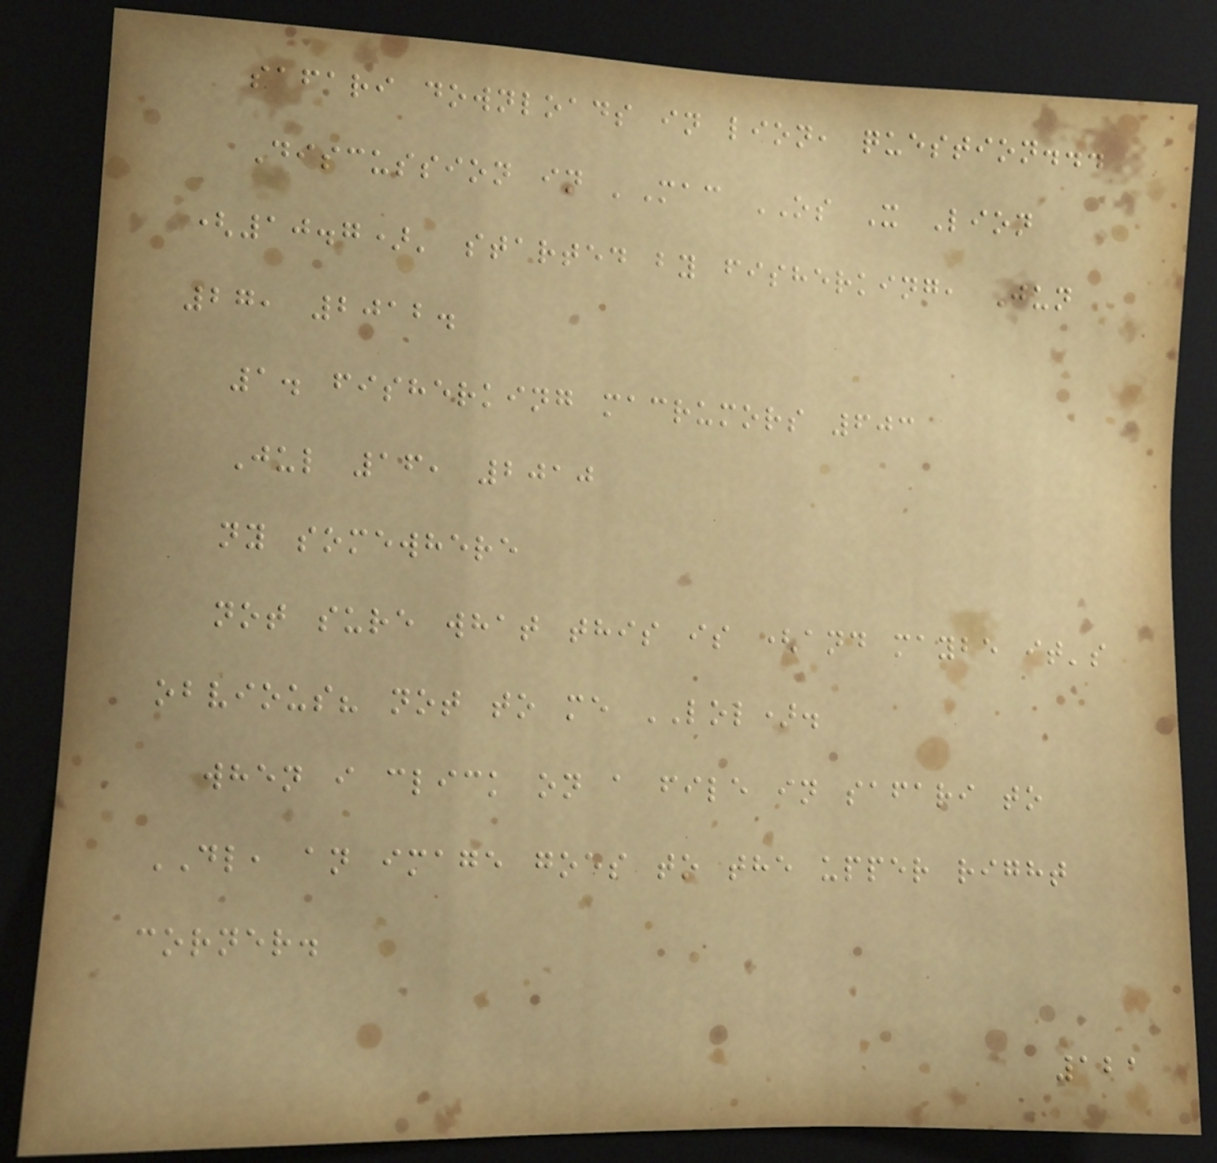safari downloads in lion, question...
Discussion in 'Mac OS X Lion
(10.7)' started by fisherking, Jun
27, 2012.
1. fisherking macrumors 603
Jul 16, 2010
ny somewhere
not sure what this is (and maybe it's
obvious? not to me LOL).
when i click on a file in safari to
DL, an image goes to the upper right
corner.
121
